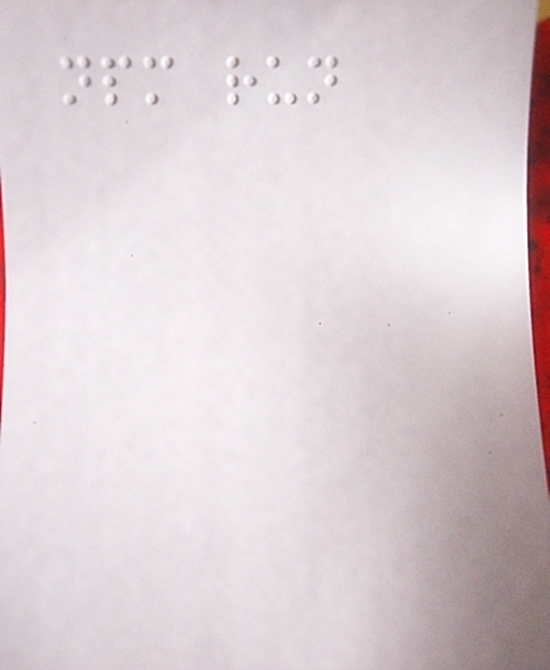npm run
